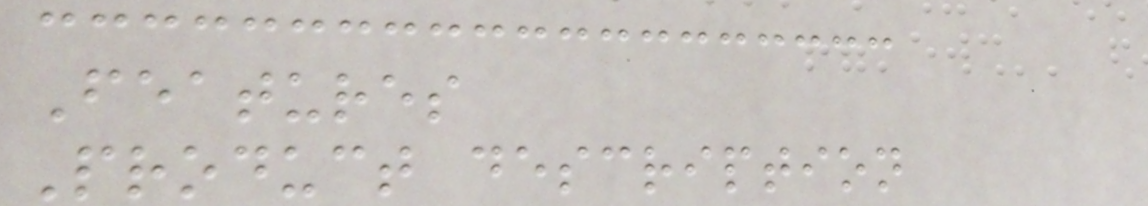Features
Product description
